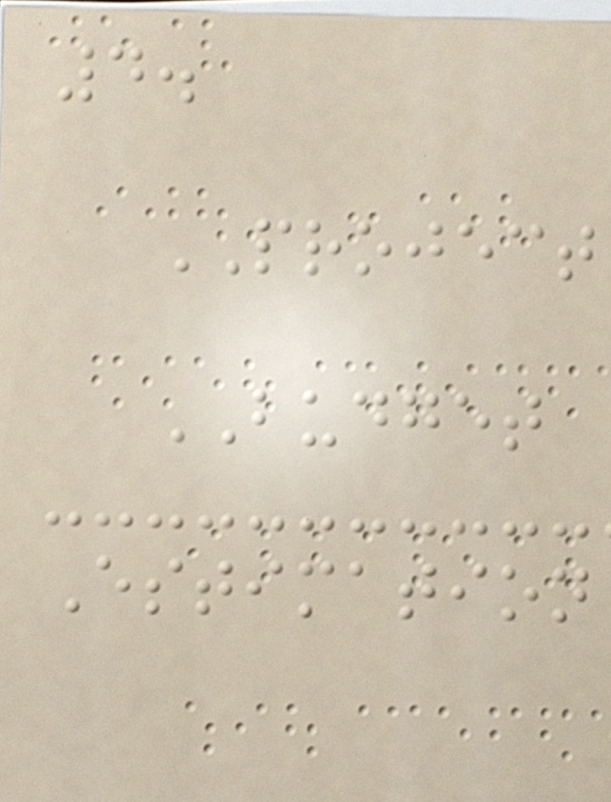4.
PROJECT
BUDGET
Estimation
